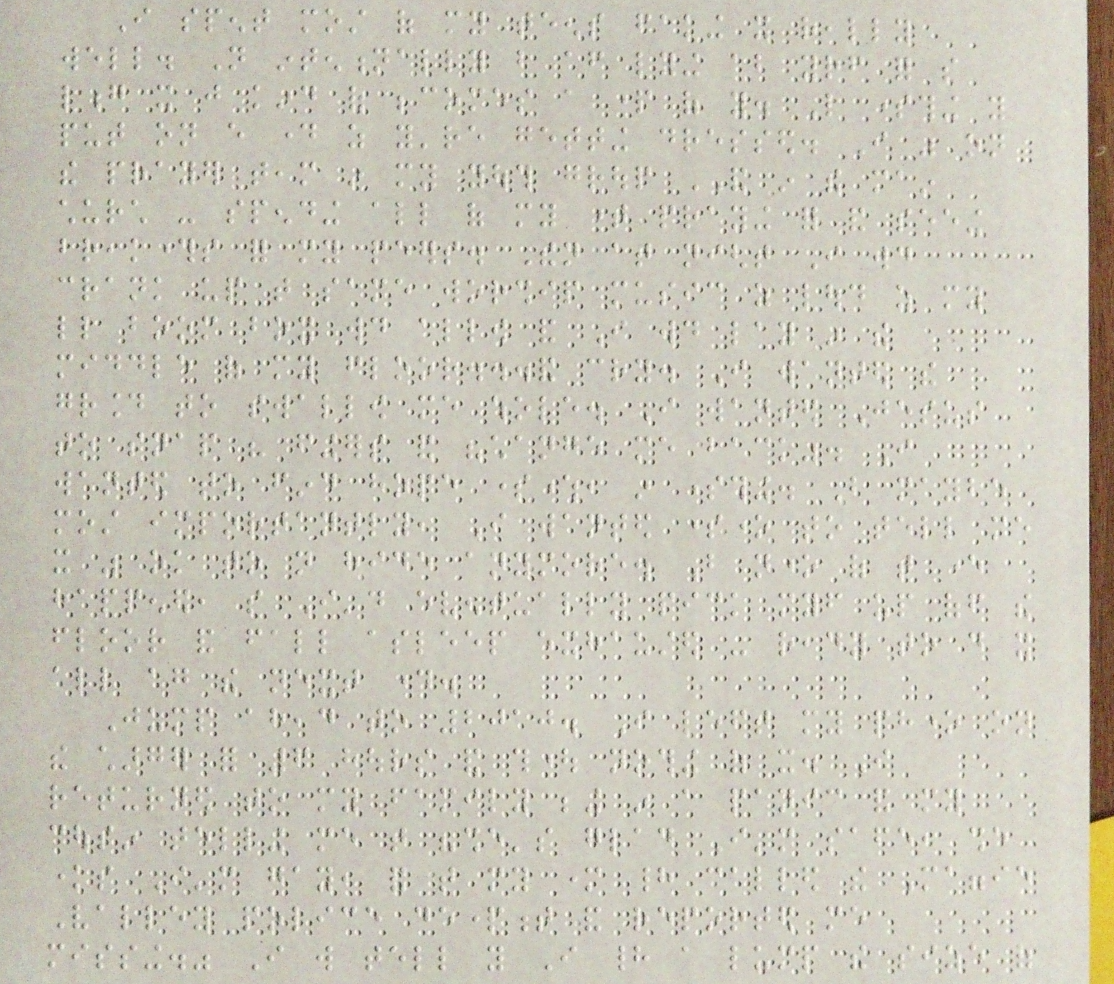I spent most of my teens faking it really
well. Not intentionally but after lying about yourself for so
long it just kind of becomes a part of you. Like something you
put on every day as you're getting dressed. I was on
the prayer team in my youth group AND in the main
church - spending all of my time praying for and seeing
breakthroughs for my peers. Then at night I would
crank up that same worship music as loud as my
little boom box would allow and I would lay in the
middle of my floor...and cry. I wanted the
ground to swallow me whole. I wanted Jesus
to snap his fingers and "change me back". I
wanted to find hope somewhere, in something. But maybe
most importantly, I wanted someone to tell me
it was ok to not hide anymore. But none of that ever
happened, so I'd eventually pick myself up off the
floor and fall asleep exhausted - ready to do it
all again the next day.
Jump ahead to 2010. I left my phone on
the charger for 6 hours and thought nothing of it. I
returned to my family being in a panic and my
cousin telling me that "she's glad I'm safe, she
knows I'm gay, and that my mother had called the Maggie
Valley police department and reported me
missing." I will tell you I had a lump the size of
